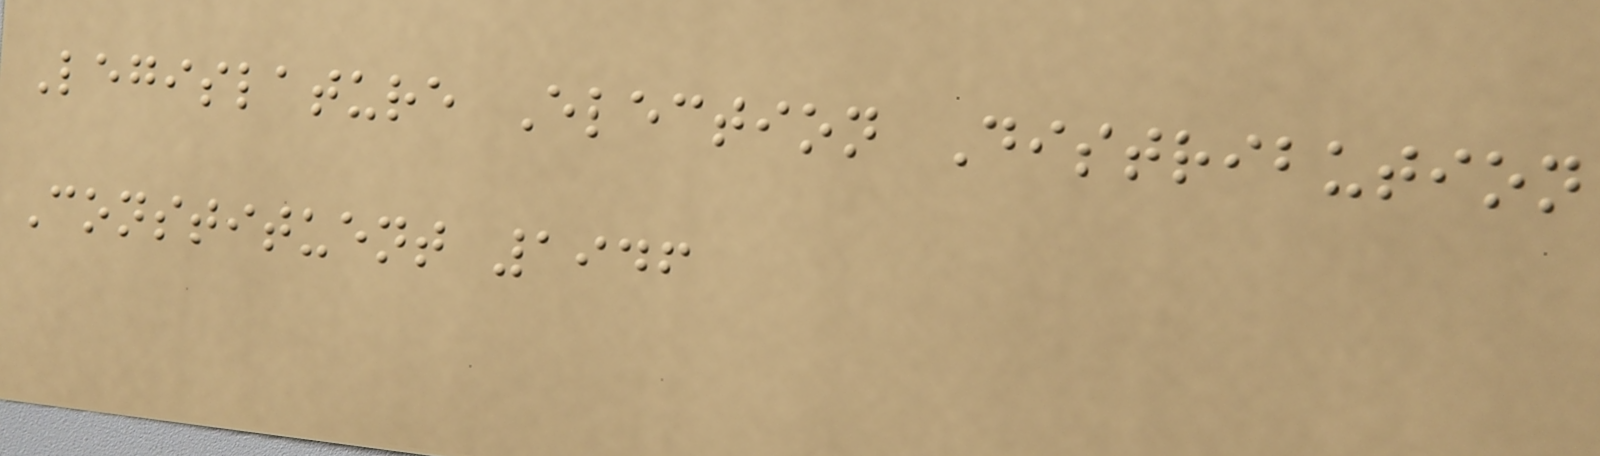Legislature Election Distribution
Constituent 1946
